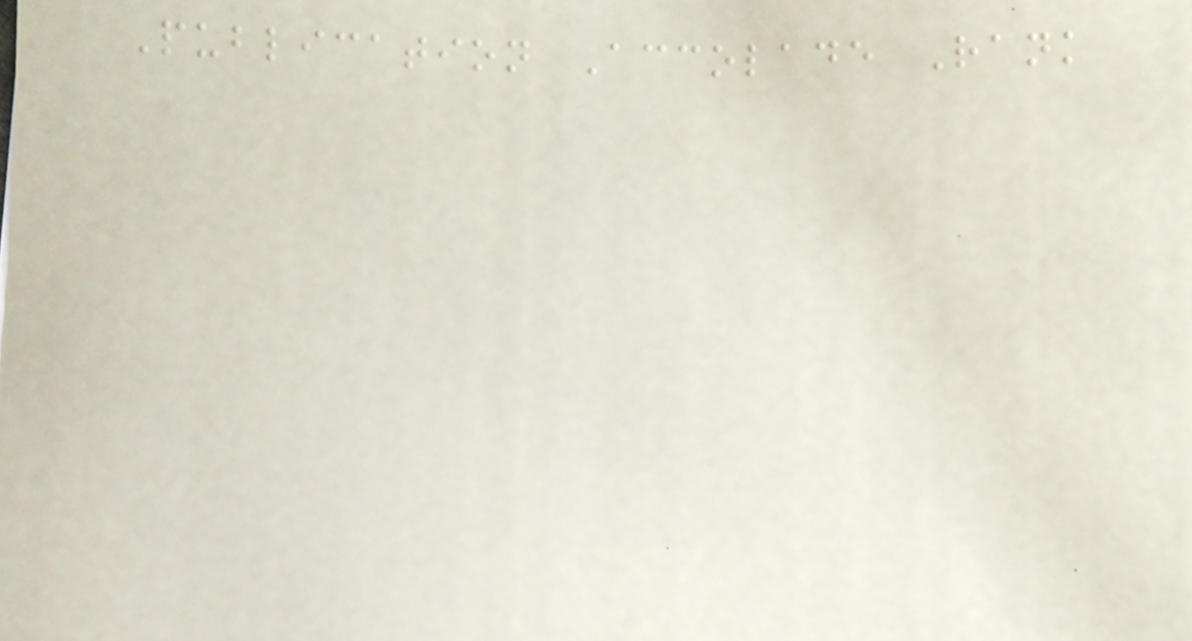Publication Accolade Rank
